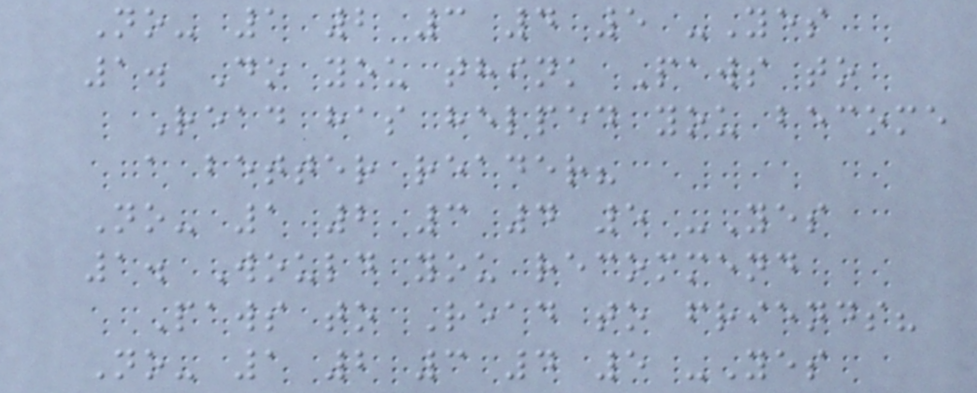No- 1 2 3 4 5 -Yes
1. Do you think Paws to
Read has helped you become
a better reader?
No- 1 2 3 4 5 -Yes
1. Would you recommend
Paws to Read to friends?
No- 1 2 3 4 5 -Yes
